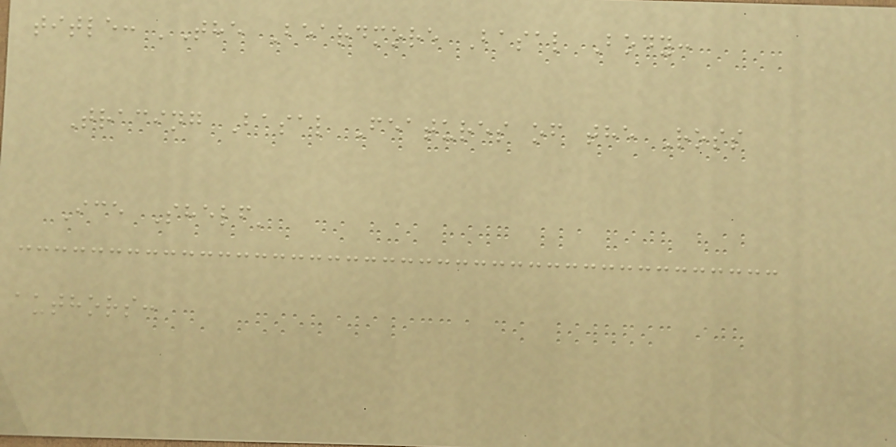title: 'The Beardmore Basal Body:
Tracing Basal Features of the Ross
Ice Shelf'
authors:
